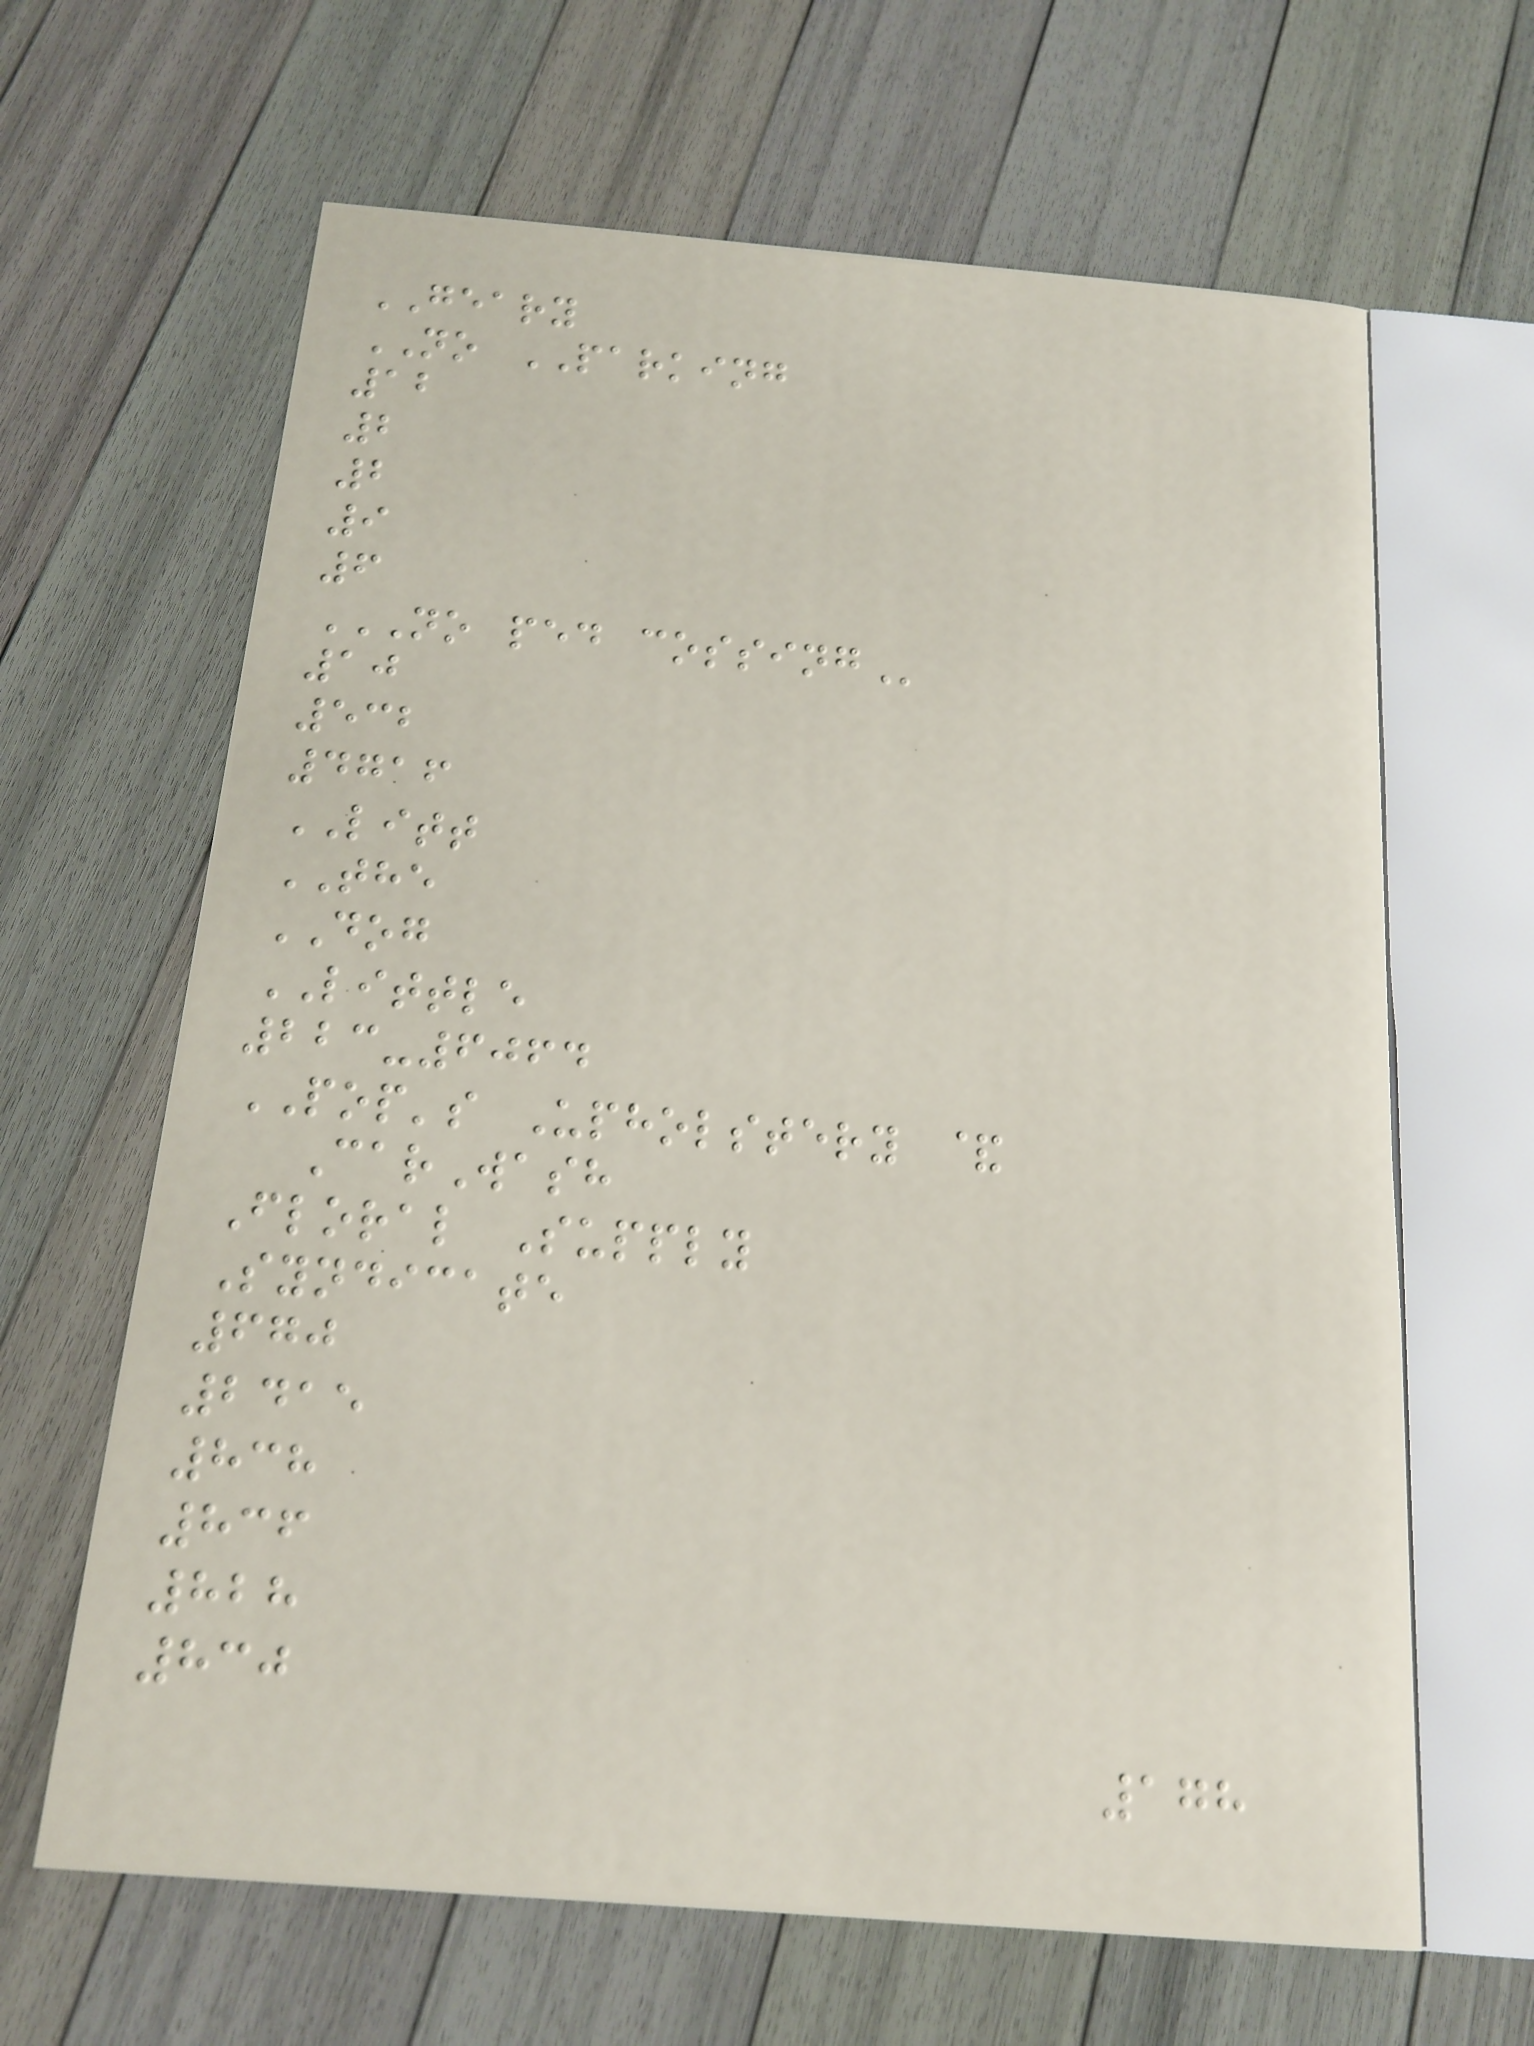GEARY
NO PARKING
12
2
2
9
6
NO PED COSSING
10
532
4716
LITT
THE
DOG
LITTLE
223-6064
POP's Upholstery &
CarWash
Floral Supply
Syndicate
670
2415
838
836
828
830
178
